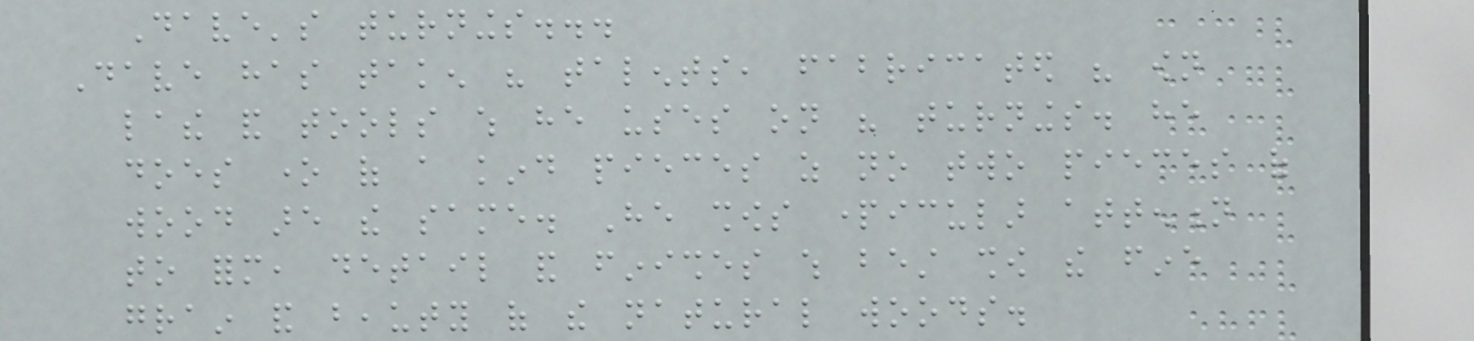Dave's turnings...
Dave has taken his talents, fabricated his own
lathe and tools which he uses on his turnings. he
does one of a kind pieces as no two pieces of
wood are the same. He shows particular attention
to form, detail and finishes which best show the fine
grain and beauty of the natural woods.
